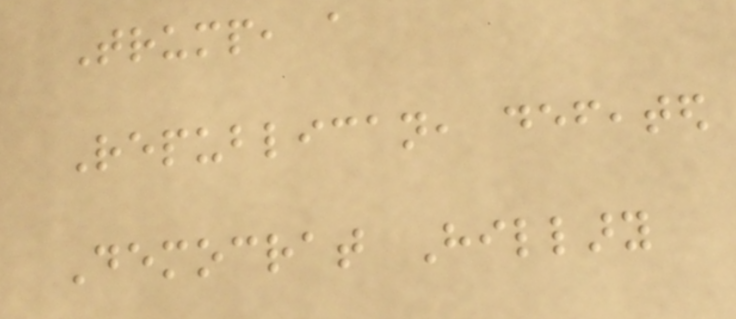Trump, a
Republican, defeated
Democrat Hillary
